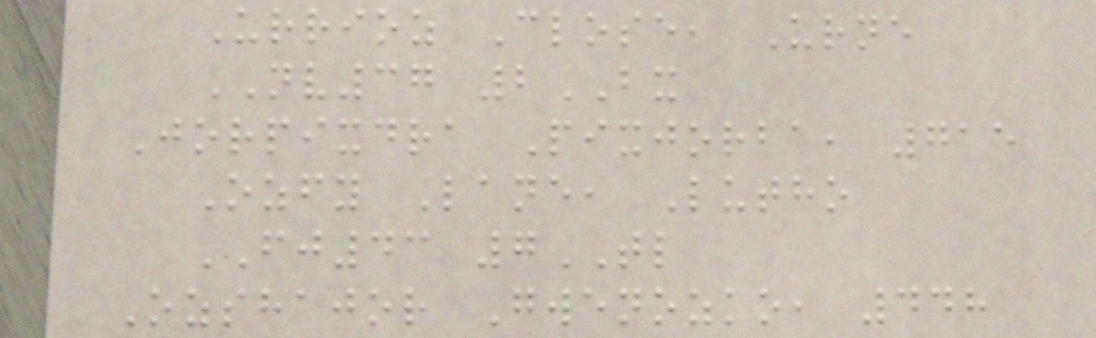Urrioz Close, Urne
NV37 2BX
Jorpixdra Pixjorba, 715
Ozfy Lane, Lutho
FJ43 7TL
Ozshajor Gwenozko, 448
